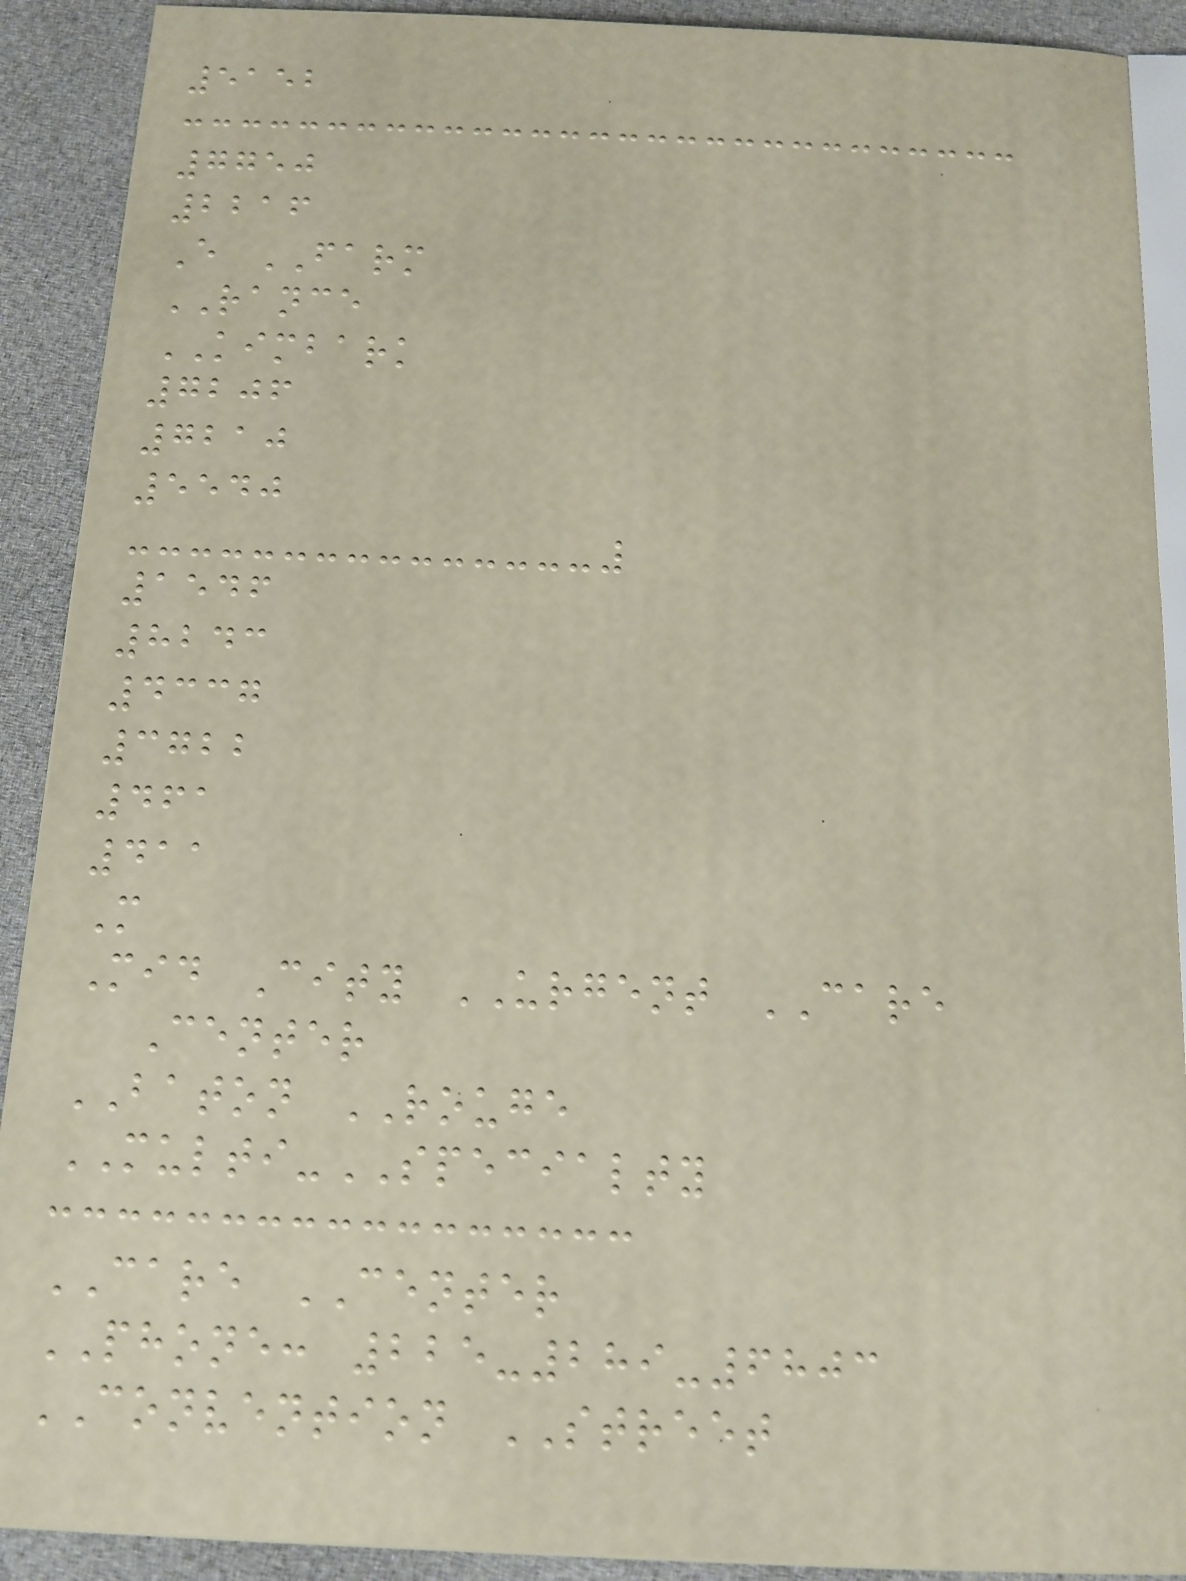5152
7750
2216
E FARM
RANCE
KIMBARK
7206
7210
5540
1546
8243
4337
3722
461
411
M
Mid City URGENT CARE
Center
BATON ROUGE
MULTI-SPECIALTY
CARE CENTER
PHONE: 225-289-6803
CONVENTION STREET
